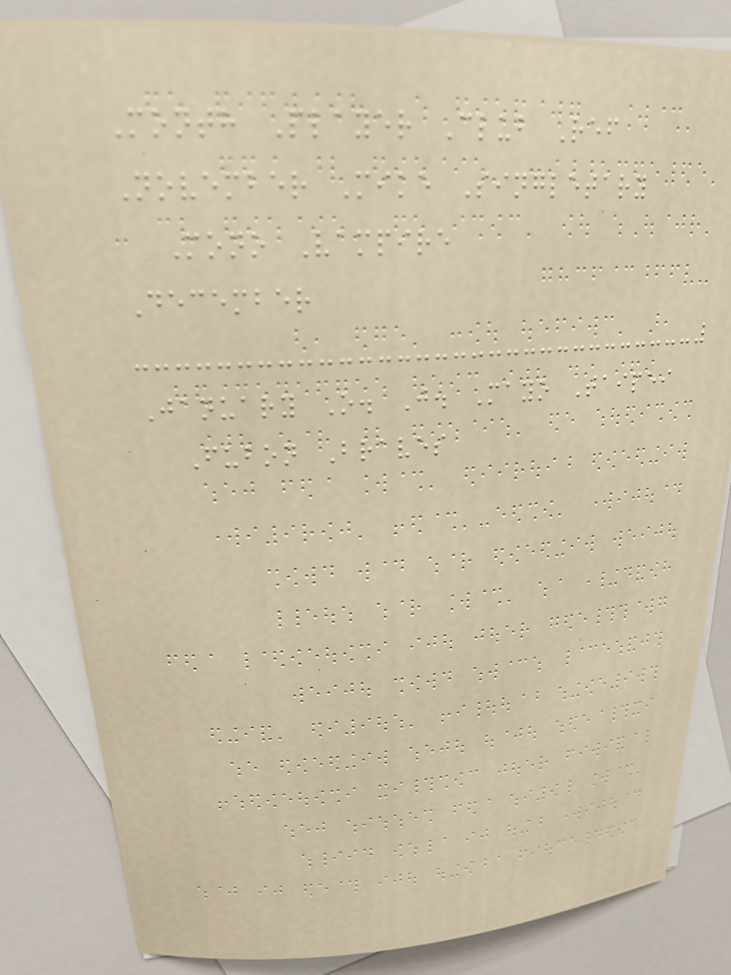Month Player Club Ref
November Mike Singletary
Mono Vampire
December
January O. J. Mayo Taipei
Fubon Braves
